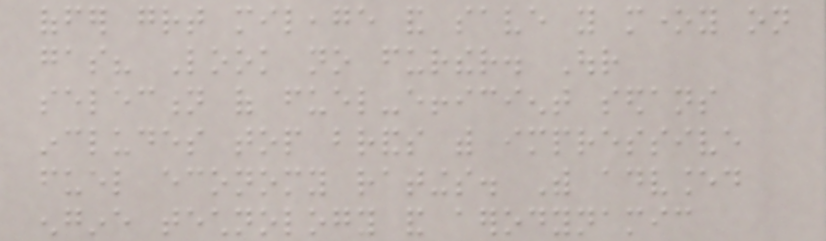offer great mileage and save you money on
gas? Look no further. Our
selection of fuel-efficient sedans
includes top brands with impressive
fuel economy ratings. With advanced
engine technology and aerodynamic
